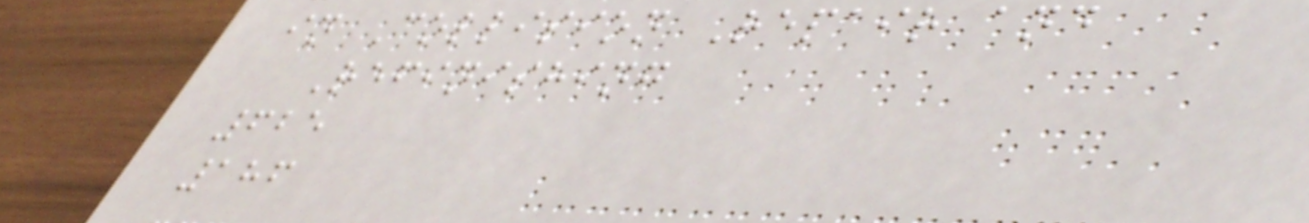in Collision Repair and
Refinishing
625
186
